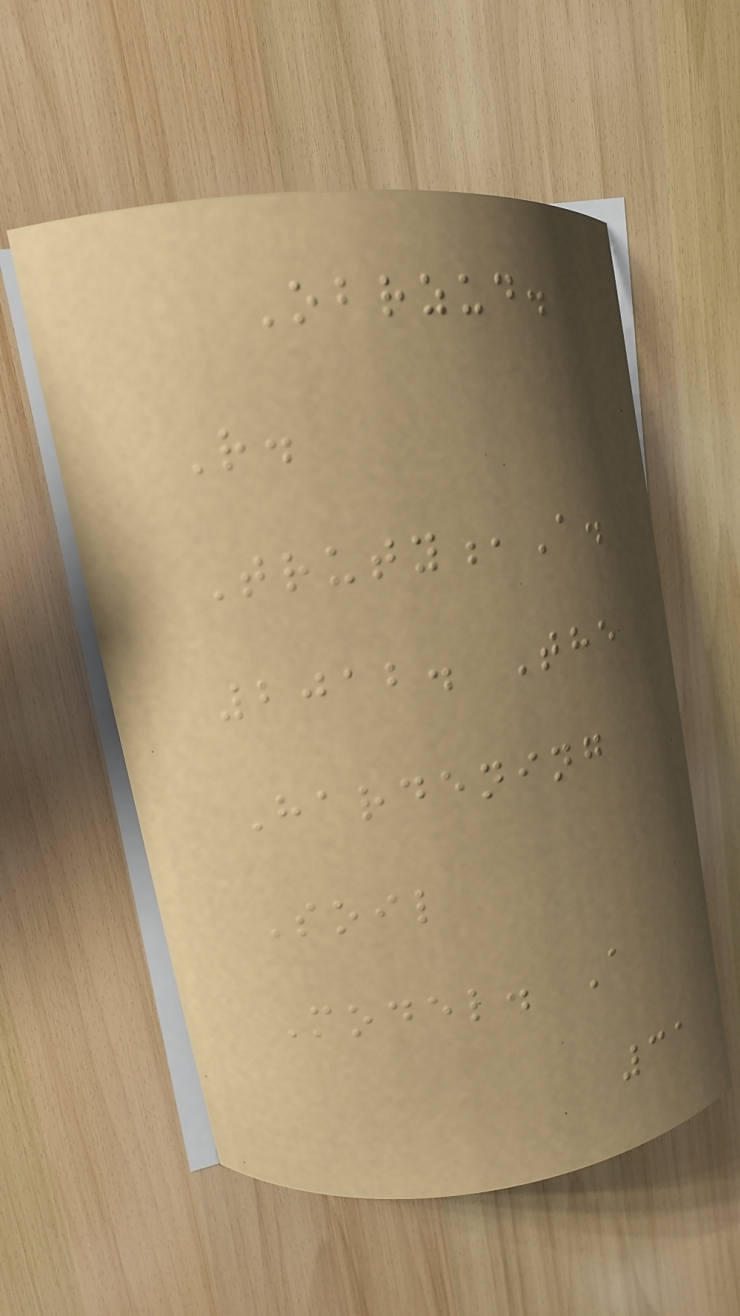Obrzud.
R.
Truty,A.
2012. The
Hardening
Soil
Model. A
31
